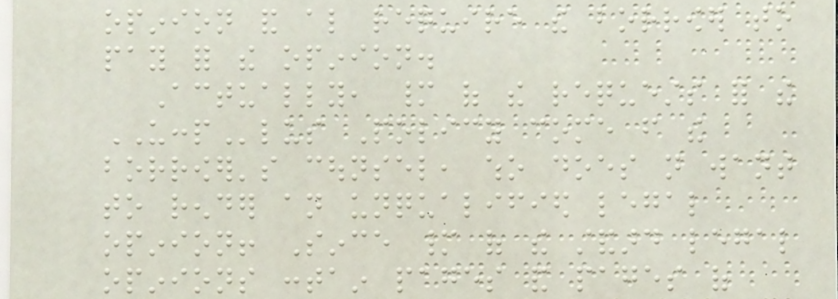opinion and also require the borrower to
pay for the opinion.
Actually, many of the requests for the
UCCPlus Policy come from the
borrower's counsel, who does not want
to render an unqualified legal
opinion! Since many of the standard legal
opinions contain pages and pages of
